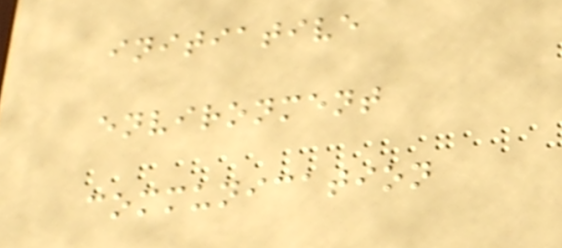initiative
environment
communication
